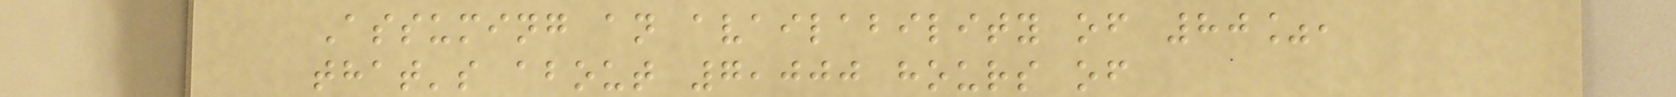Assuming an availability of 80%,
that's about 7,000 hours of
